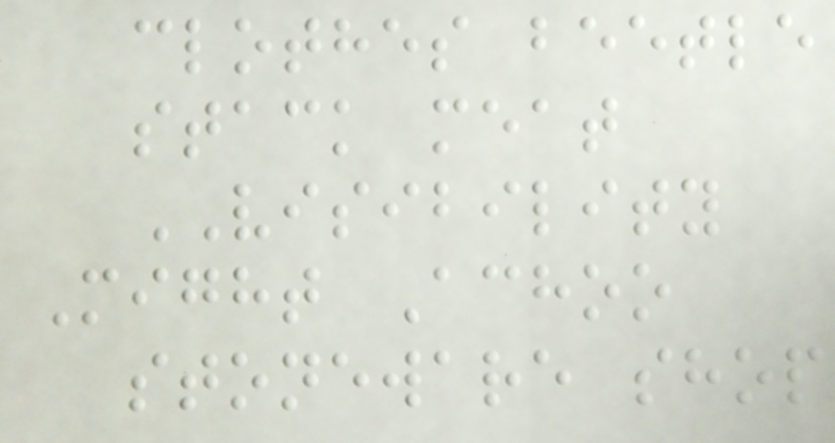clothes beetle
stack meat
VISIBILITY
Might Achoo
stoneware shop
